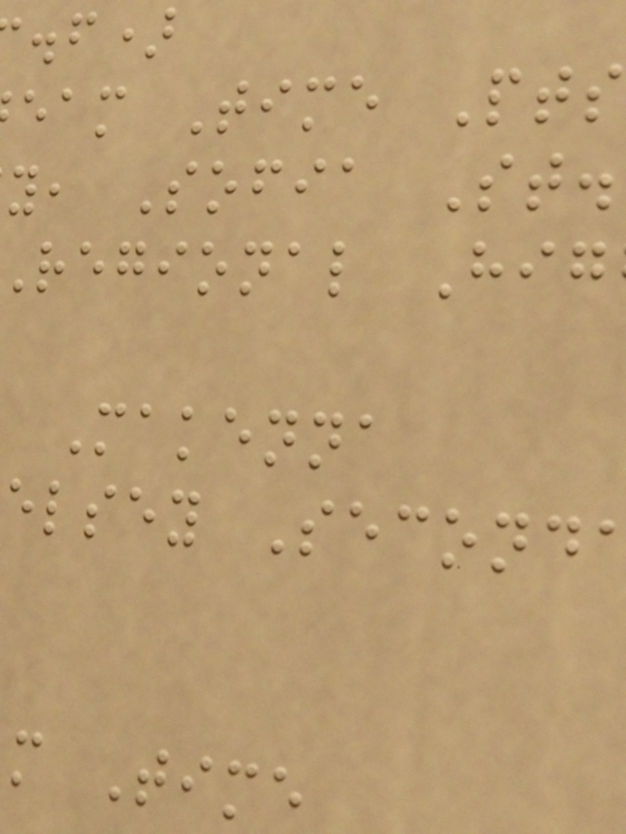.f)
eam Time Pts
y, Sofia St.
regional Hig
Makenna
elsey Second
m Time
